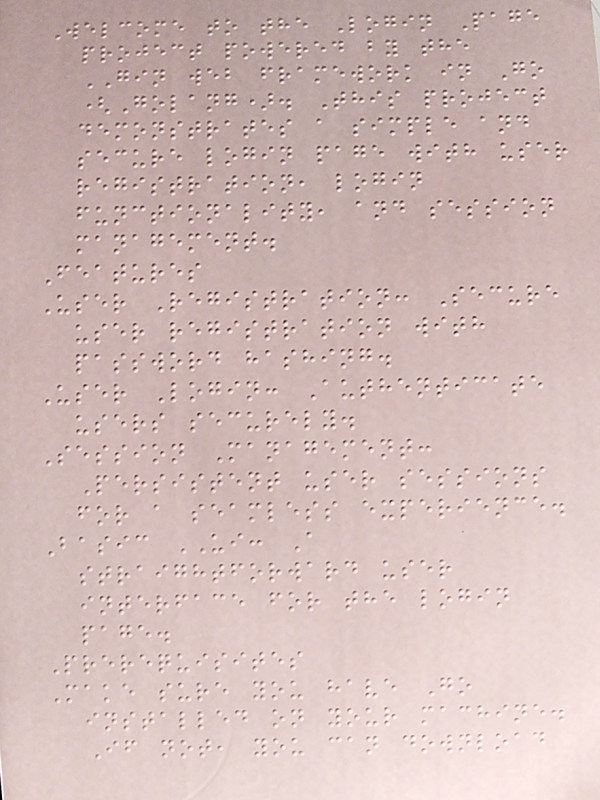Welcome to the Login Page
project powered by the
GIN web framework in Go
(Golang). This project
demonstrates a simple and
secure login page with user
registration, login
functionality, and session
management.
Features
User Registration: Secure
user registration with
password hashing.
User Login: Authenticate
users securely.
Session Management:
Persistent user sessions
for a seamless experience.
Basic UI: A
straightforward user
interface for the login
page.
Prerequisites
Make sure you have Go
installed on your machine.
If not, you can download
